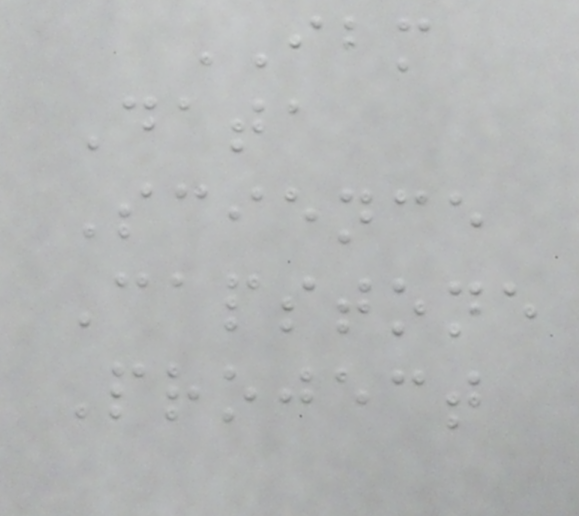IBM
Data
Science
Capstone
Project
